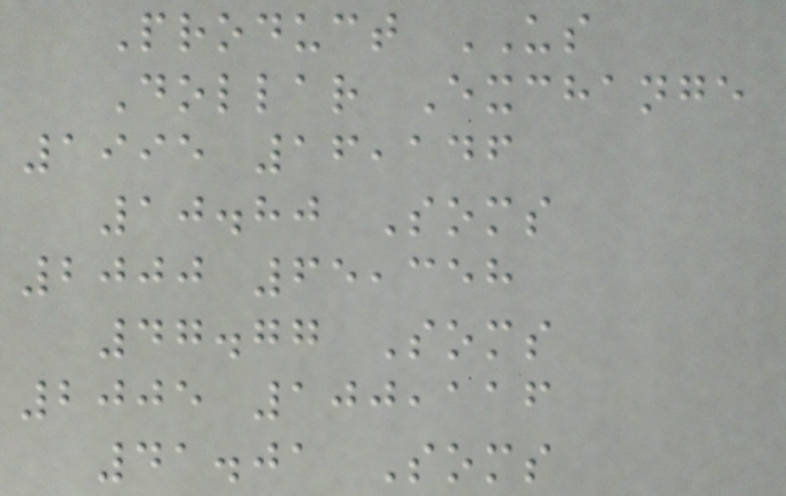Product US
Dollar Exchange
1995 16,146
10.80 Soms
2000 65,358
47.77 Soms
2005 100,116
41.01 Soms
